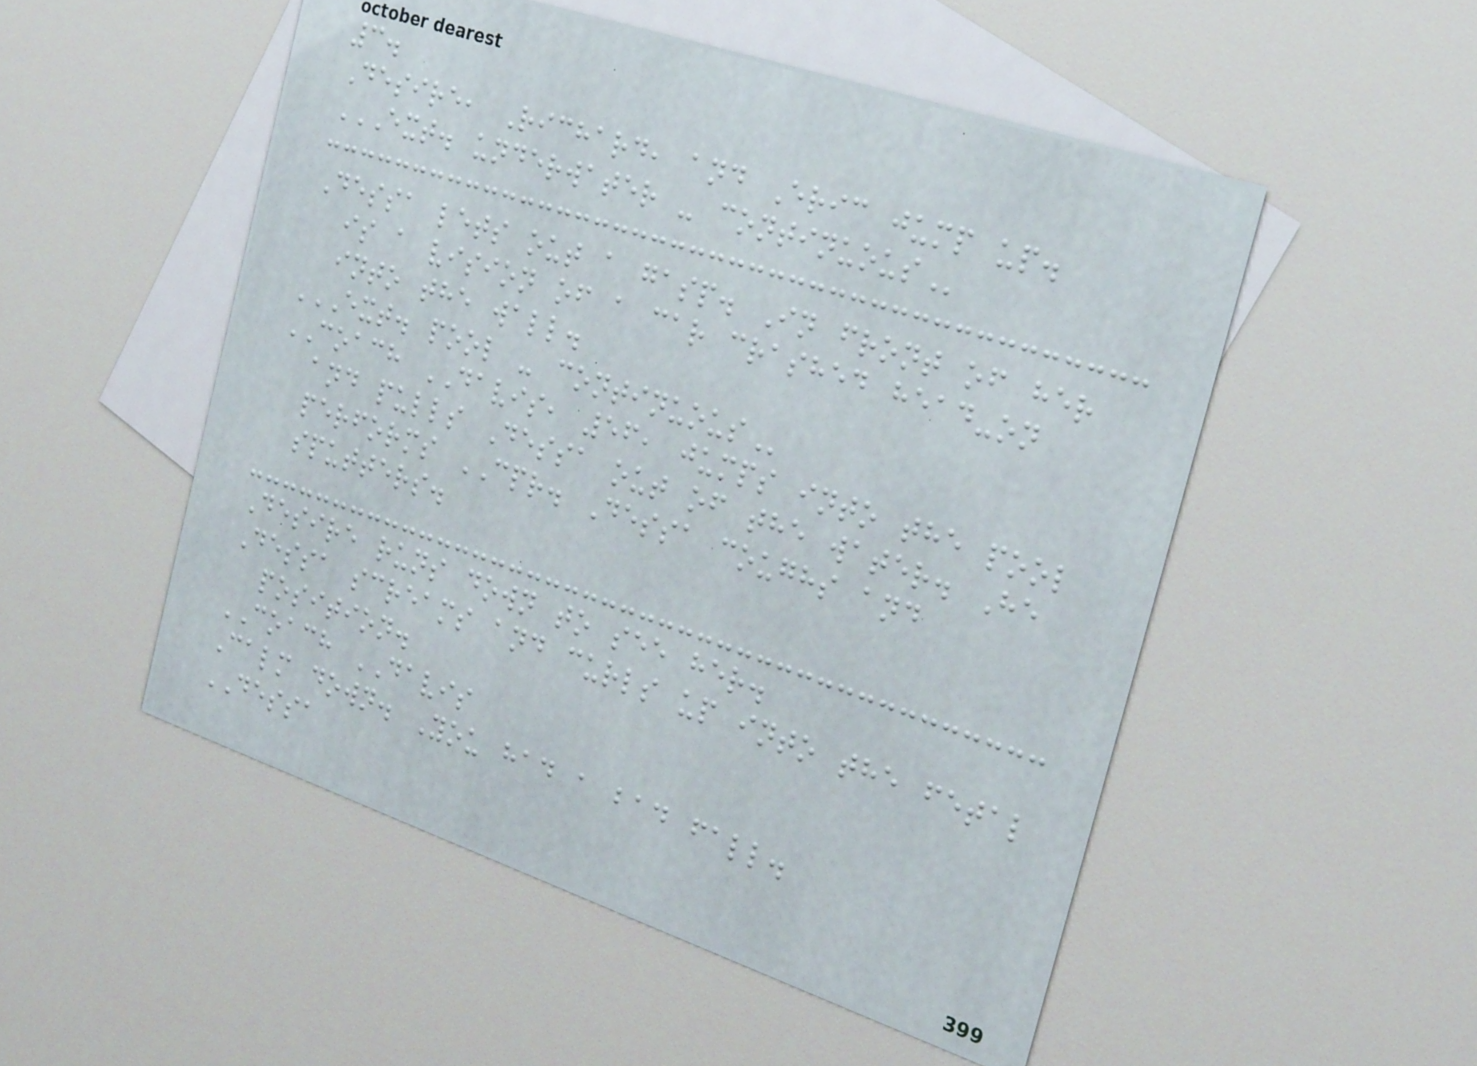3.
Desire, Richard, and Eric jump up.
EXT. UNDERWATER - CONTINUOUS
Dessa lets out a gasp. In front of her
is a vision of a car crashed head-on
into the wall.
EXT. POOL - CONTINUOUS
COACH DAVIS, 56, jumps into the pool
and pulls Dessa out of the water. He
performs CPR. Dessa coughs and
sputters.
Desire runs down to see her.
Dessa screams and curls up into the fetal
position.
COACH DAVIS
Calm down. You had a bad fall.
DESSA
